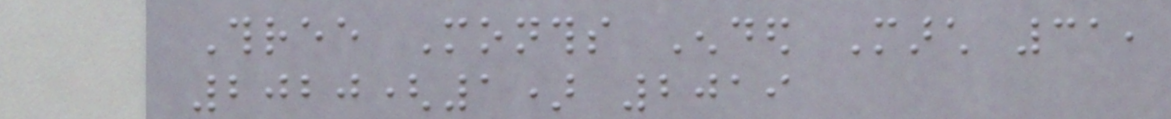Three Months Ended March 31,
2020(1) 2019
